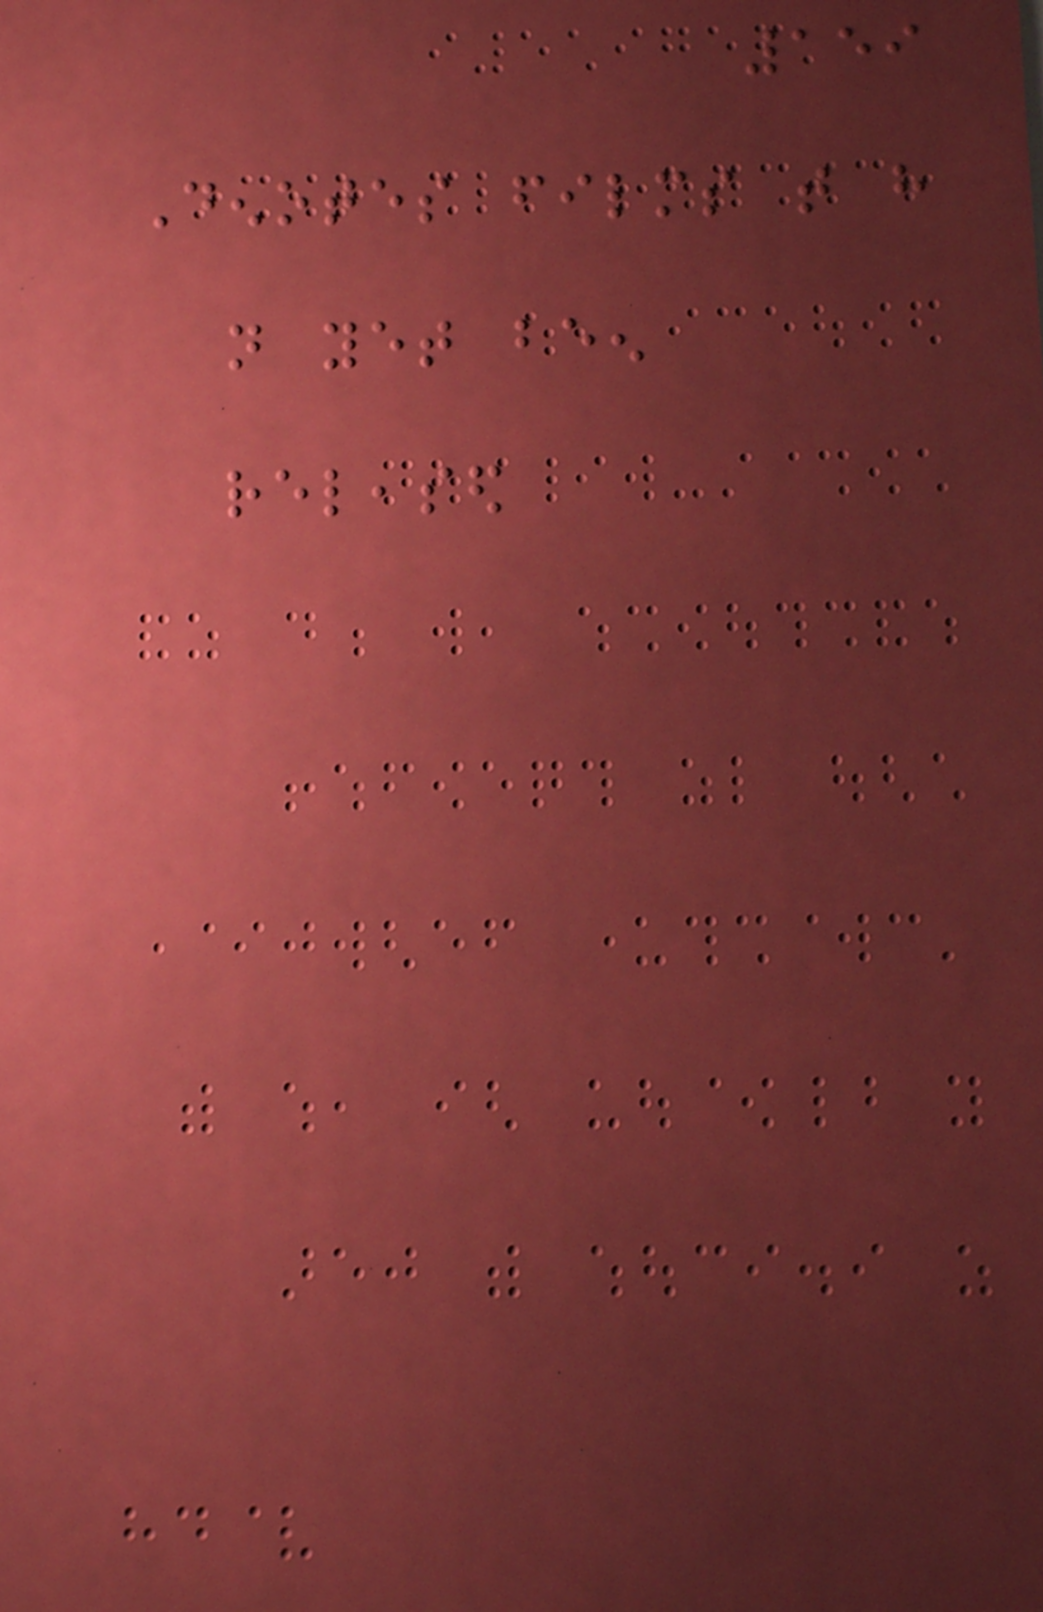159
Denotes films that have
not yet been
released
